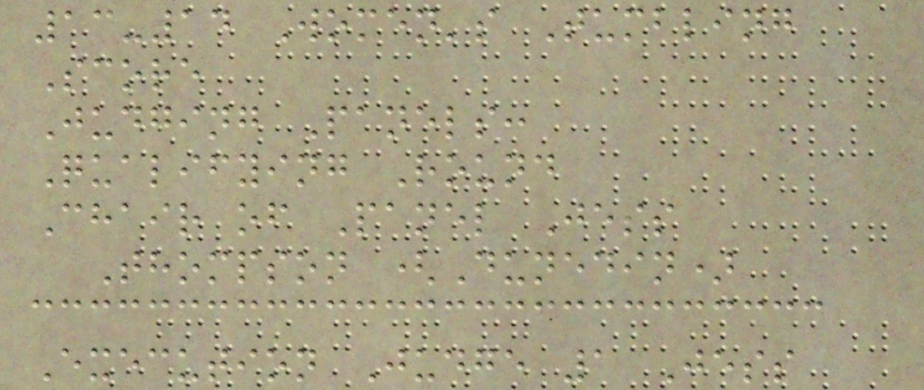13-14 Women's Tumbling
Score
Judging Panels:
Qualifying Round
Chair of Panel Jess
Thompson (Dunedin)
Execution Judge 1 Jess
